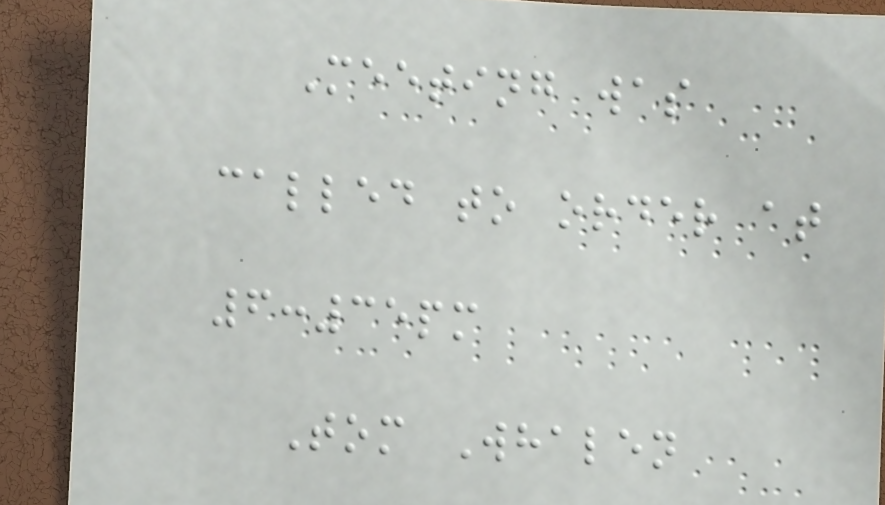Meeting was
called to order at
6:35pm
Tom Whalen
